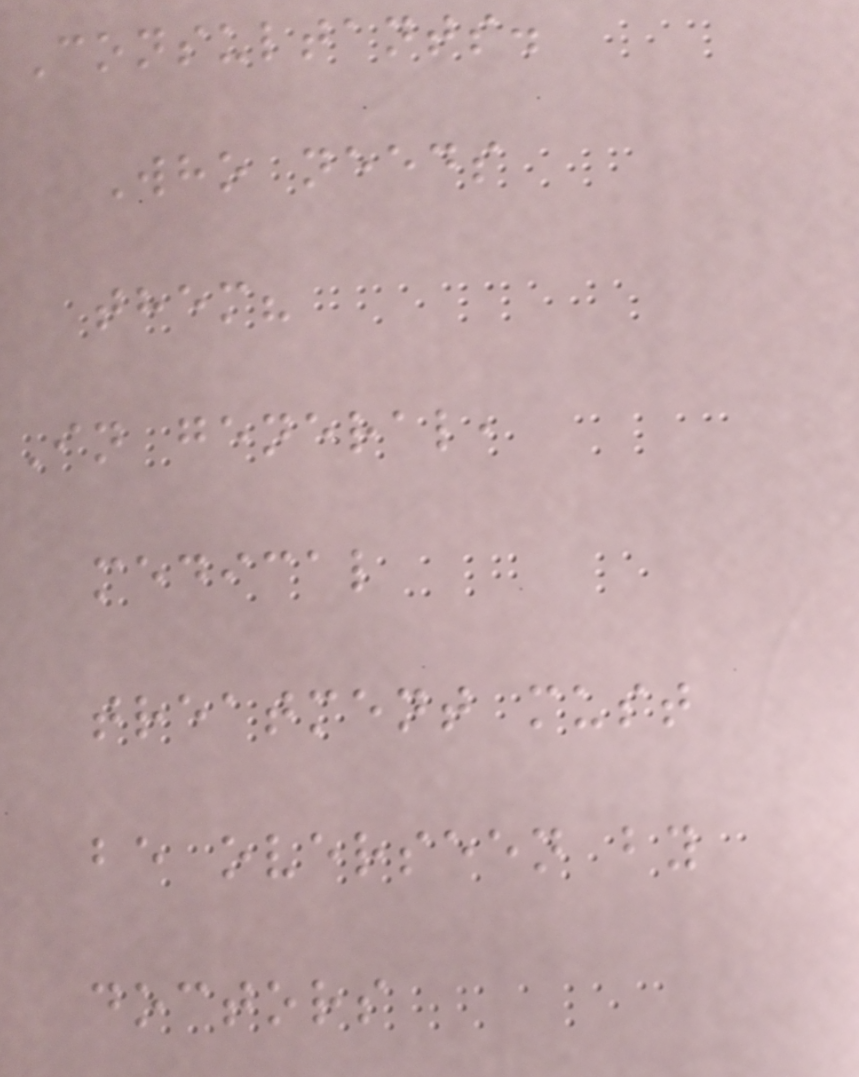Consultants.
Who needs
them?
In general,
medical
treatment must
be overseen by
doctors
